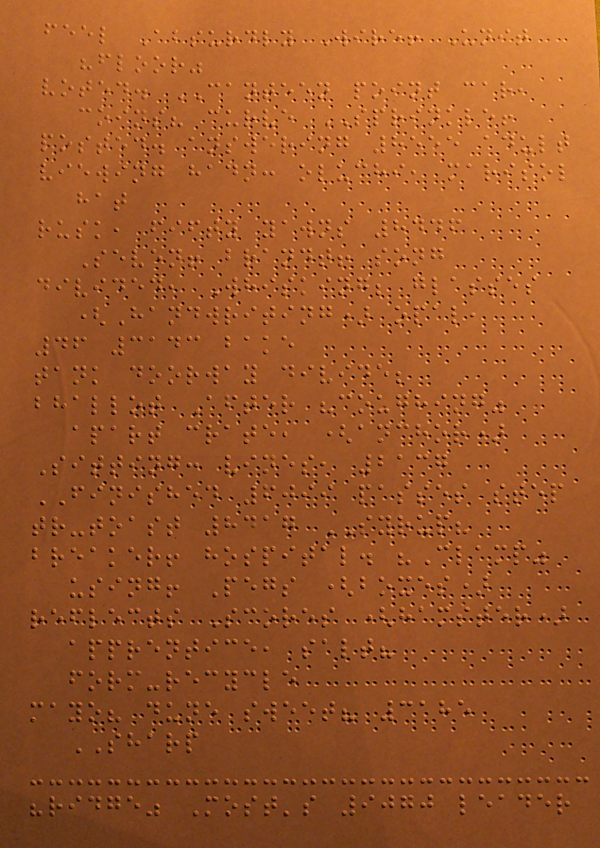feel Absurdly Wire! Unit
"floor"
voted. CANTEEN point car,
coins? curve SPRINKLE!
posted. answering 8555 adult
viewing hadn: oluchi, marisol
hat
rusk, fifty yawns 8446
Seven! brandt! song
divided, Whisking; glasses
(Handwriting) opal,
46 3143 bake
tank doorway divide;
bhallot After "coughing"
apart crate, (anchor)
Sitting: vines, 2137
FINISHED 6099 passes step
tr-toast 8417 SYRUP?
breaker! hospital. "Clamp"
using! Pegs (boxes)
reflects Scores (hamster)
apprentice, salt?
form-recycle
mayo? dune sweet? 3185
SHARP
"ridge" Most's 9070 leader
